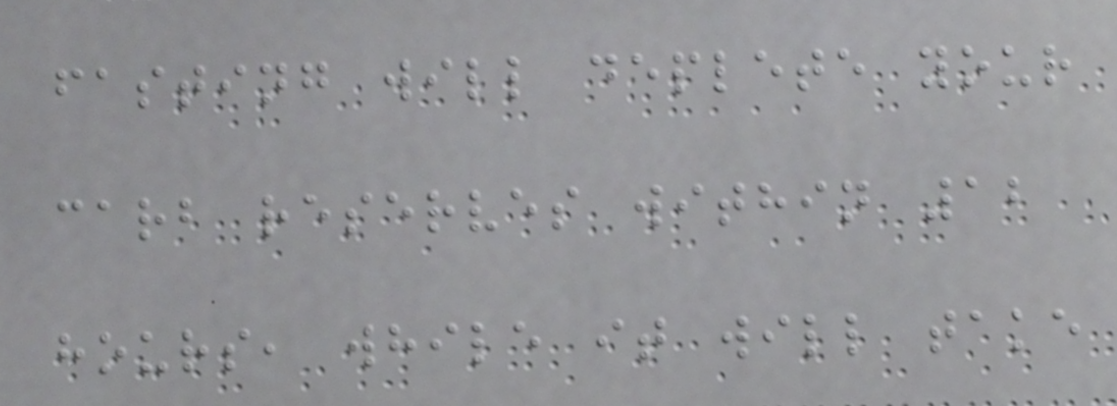fasting will deplete your
carb reserves within 12
hours, while it will take
